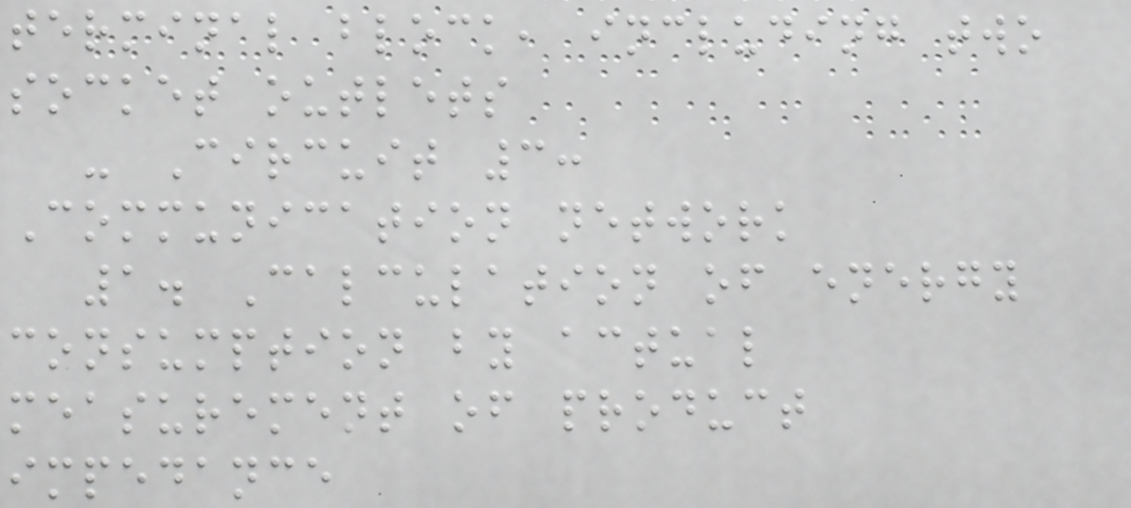terminal block, including two
socket outlets
- Circuit 3:
Communication network
1. Calculation of energy
consumption by actual
measurement of product
impedance
